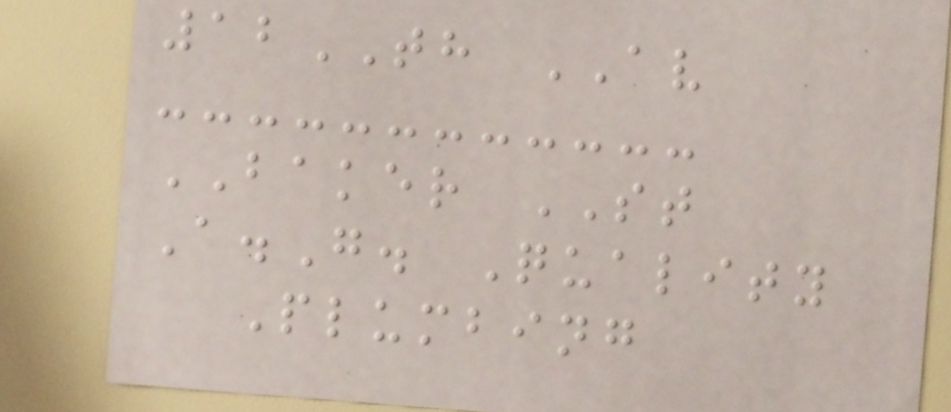12TH AV
BAKER ST
A.G. Quality
Plumbing
